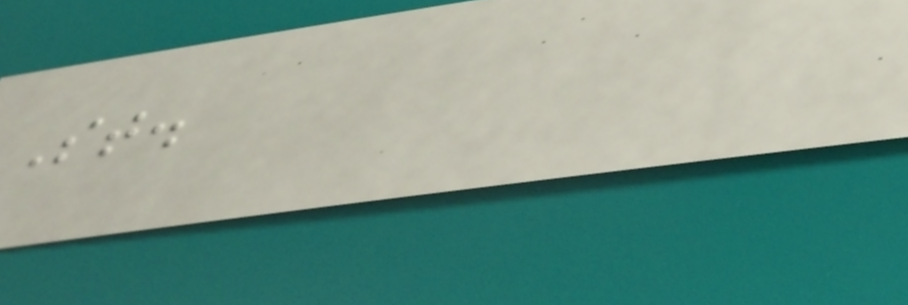St.
